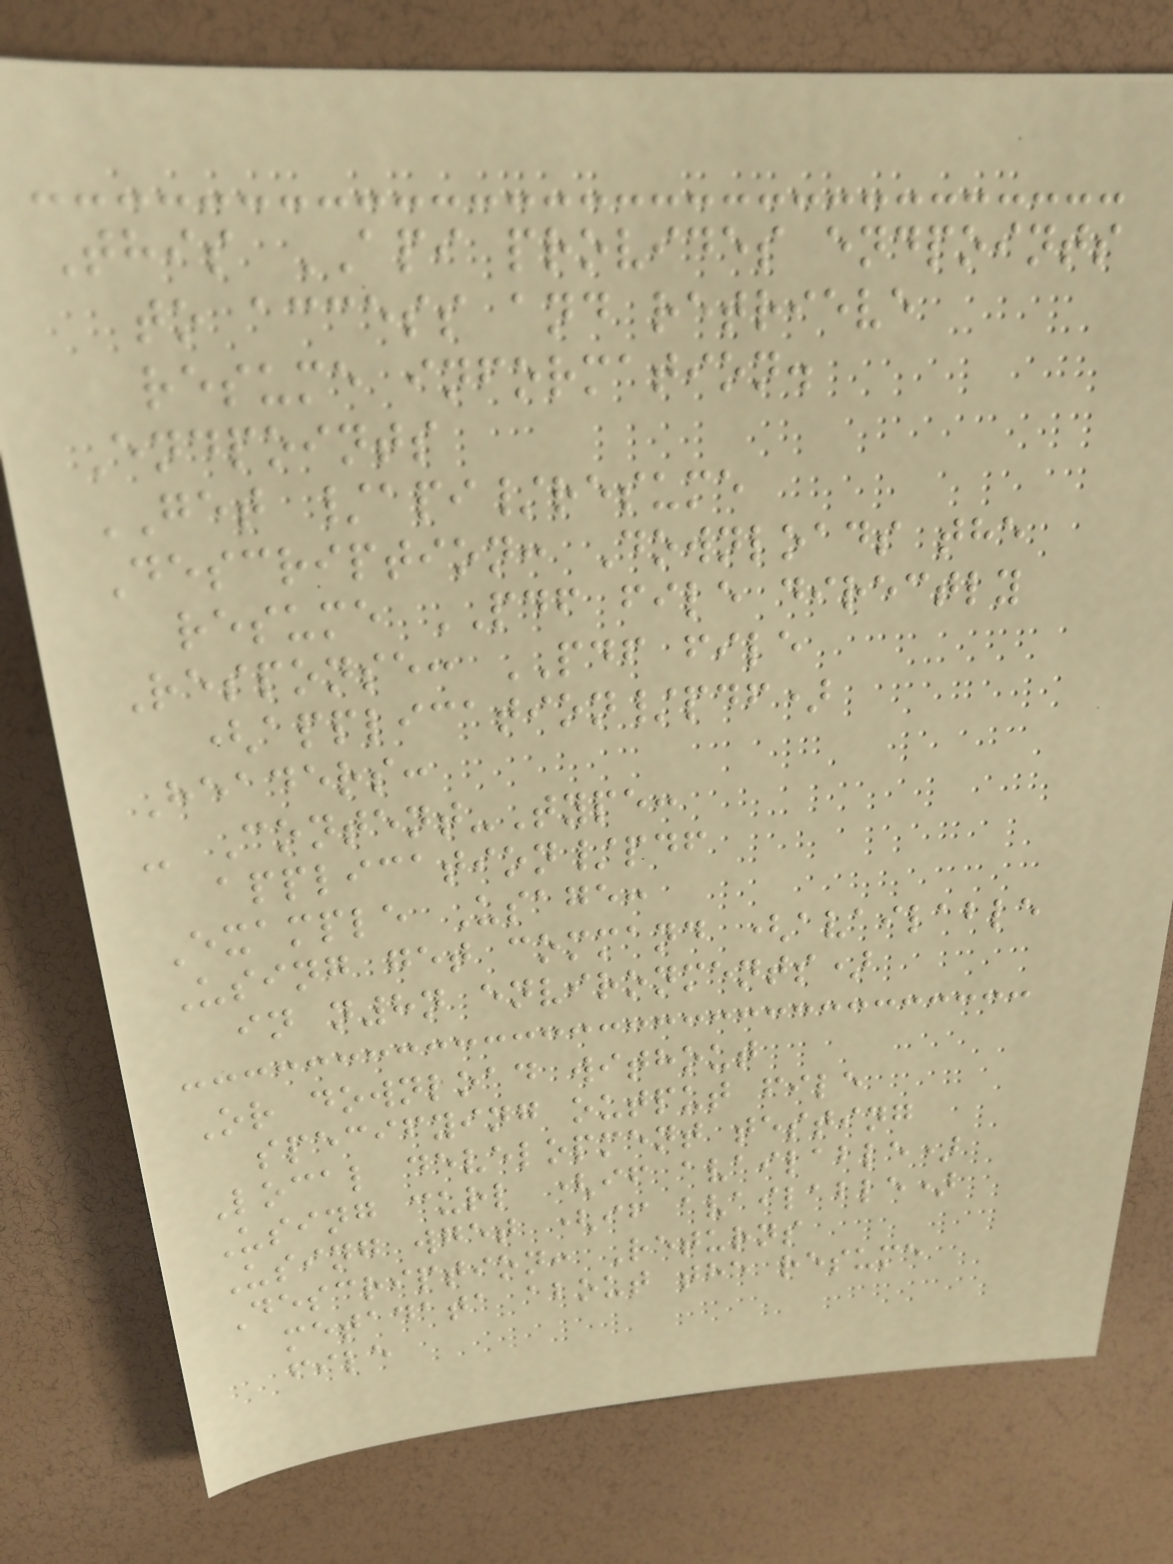This API provides endpoints
to access and retrieve
resume information.
Endpoints
GET /api/resume
Description: Downloads the
resume PDF file directly
Response: PDF file
(application/pdf)
Headers:
- Content-Type:
application/pdf
Example Usage:
Using get command (available
in n8n environments)
Or download without
specifying output file
Local development testing
Using curl (if available)
Using wget (if available)
Description: Returns
metadata about the resume
file
